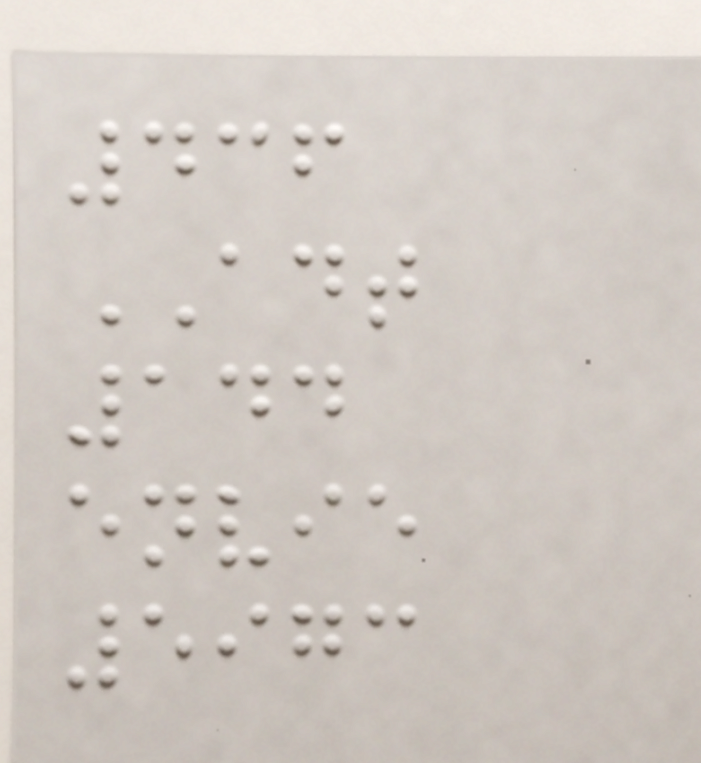436
ADT
144
envie
5973
